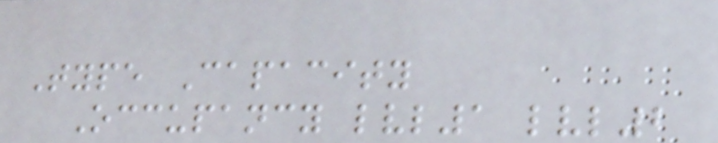Type Capacity
Occupancy lvl1 lvl2
